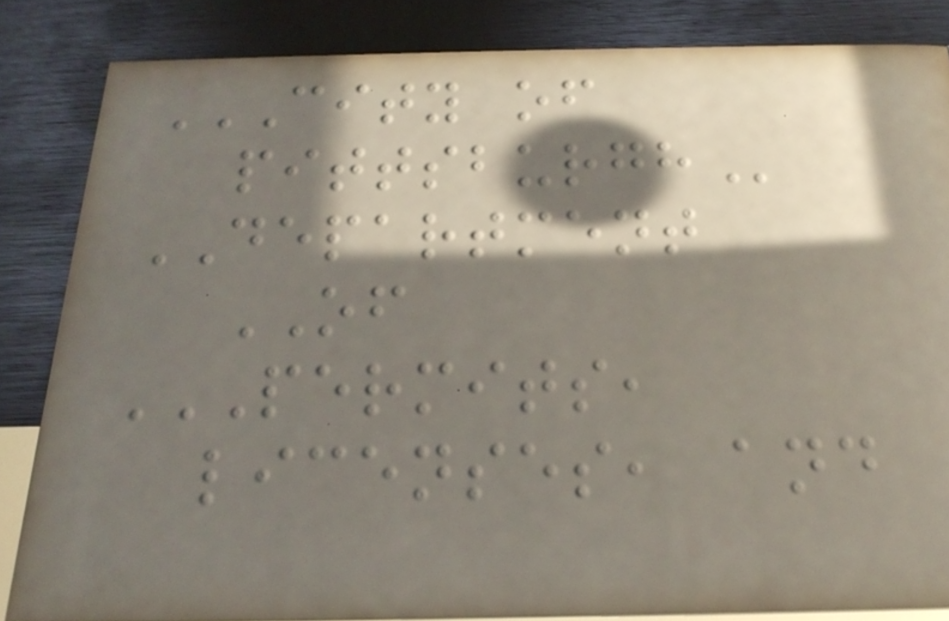CITY OF
PITTSBURGH
DEPARTMENT
OF
PERMITS,
LICENSES, AND
